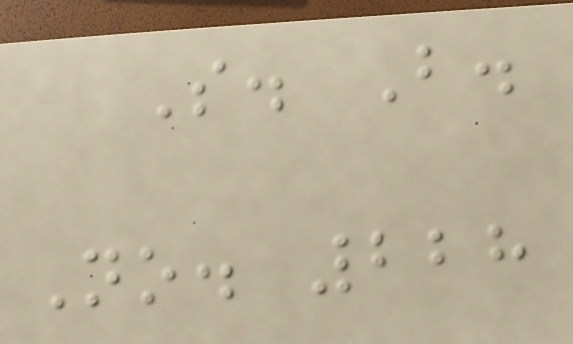S. B.
No. 228
